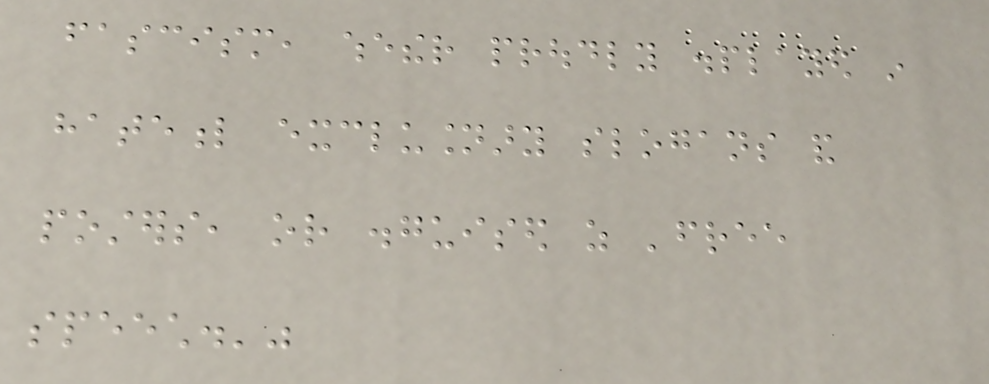fascism, whether proudly displayed in
hateful exclusionary slogans and
posters, or disguised as 'free
speech.'"
